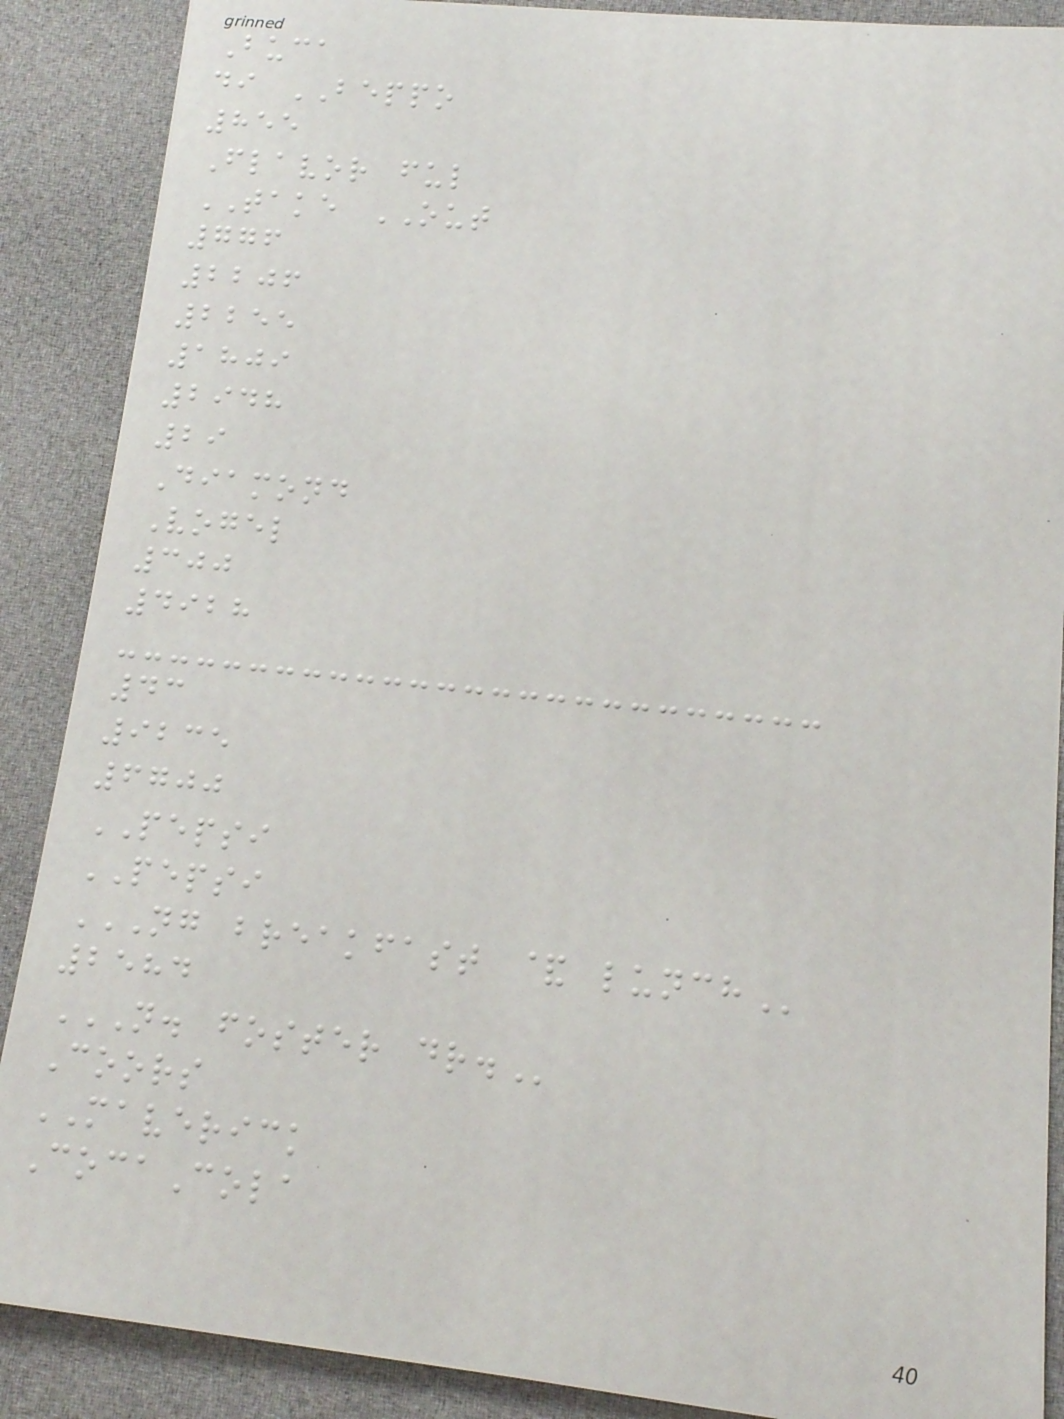Buca
di BEPPO
855
Flavor ful
TAKE OUT
776
2206
2255
1809
2948
29
Diamond
Vogel
300
4928
43
9235
6700
PEPSI
PEPSI
NG BREAKFAST & LUNCH
2584
N. FOSTER DR.
Coors
MAVERICK
CocaCola
